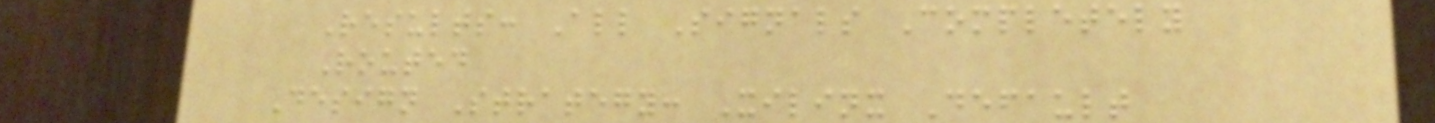Results: All Signals Completely
Routed
Design Strategy: Xilinx Default
